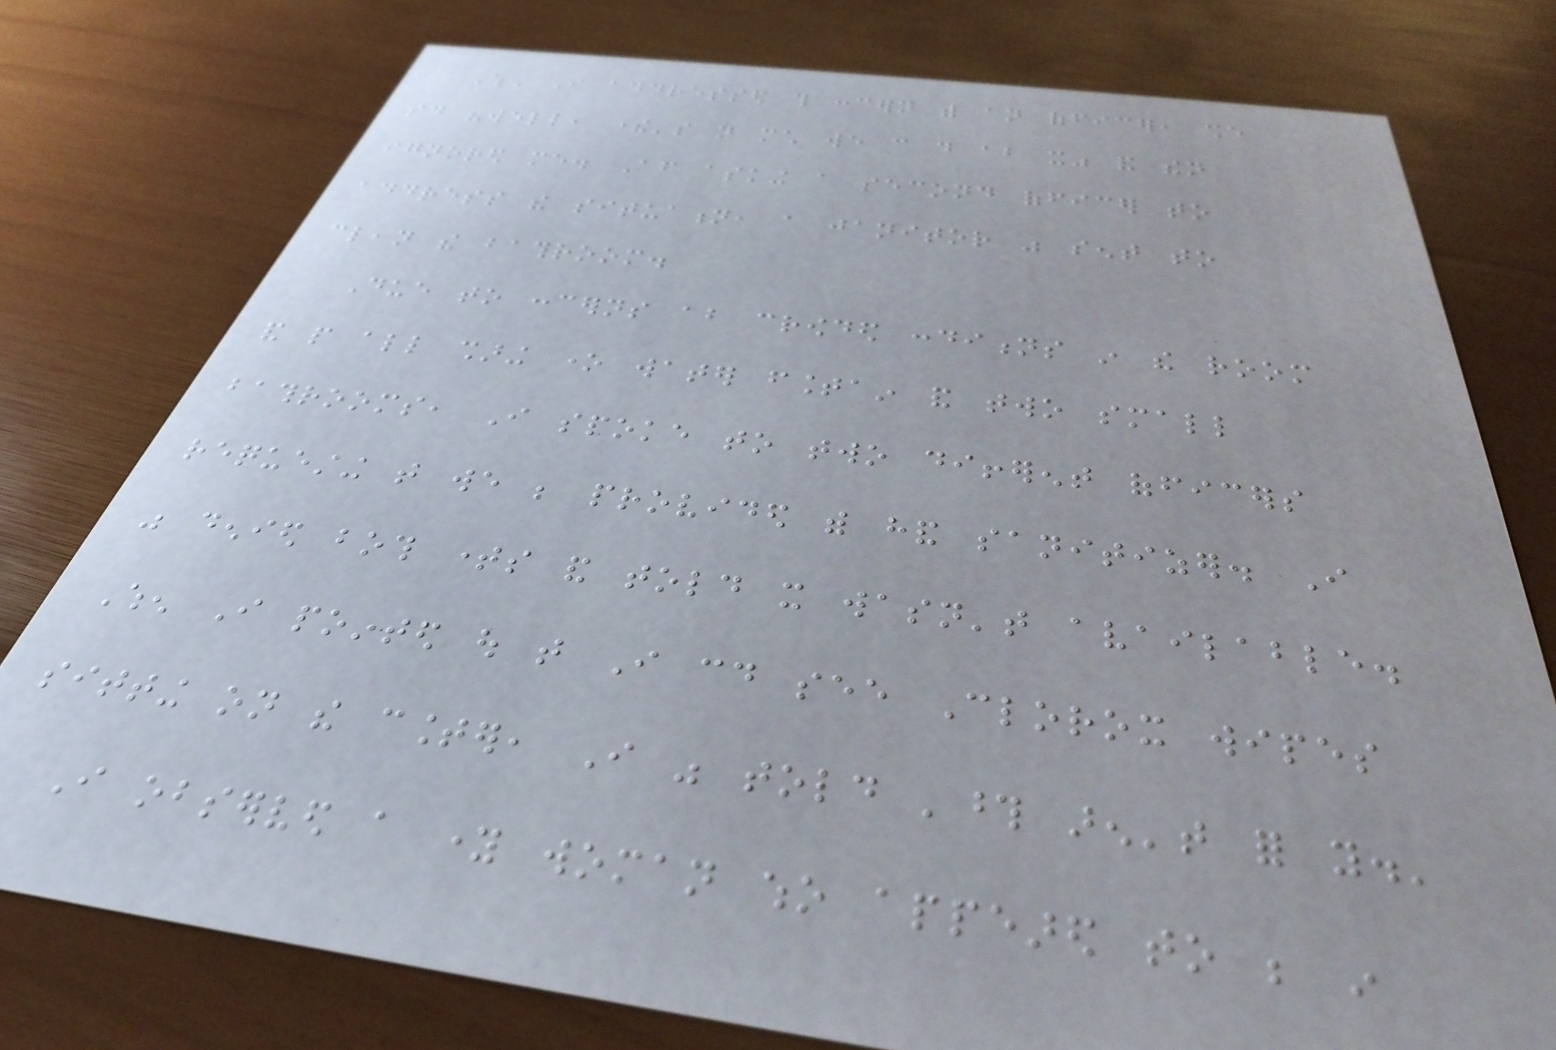When I addressed this concern with an officer, she
said "well, there's not much we can do about it" and then
ignored me. After asking a second officer to
address the situation, a janitor was sent to
clean the bathroom.
Due to concerns about crowded conditions in the room
and people all sharing one water fountain and two small
bathrooms, I spoke to two different officers
requesting that we be provided with hand sanitizer. I
was denied both times and told it wasn't available.
When I pointed out that I could see Clorox wipes
sitting on the counter, I was told 'those aren't for you.'
I observed a young woman who appeared to be in
